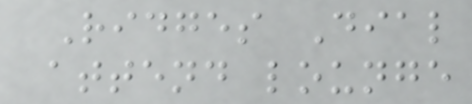Ridges Dial
attend lounge
